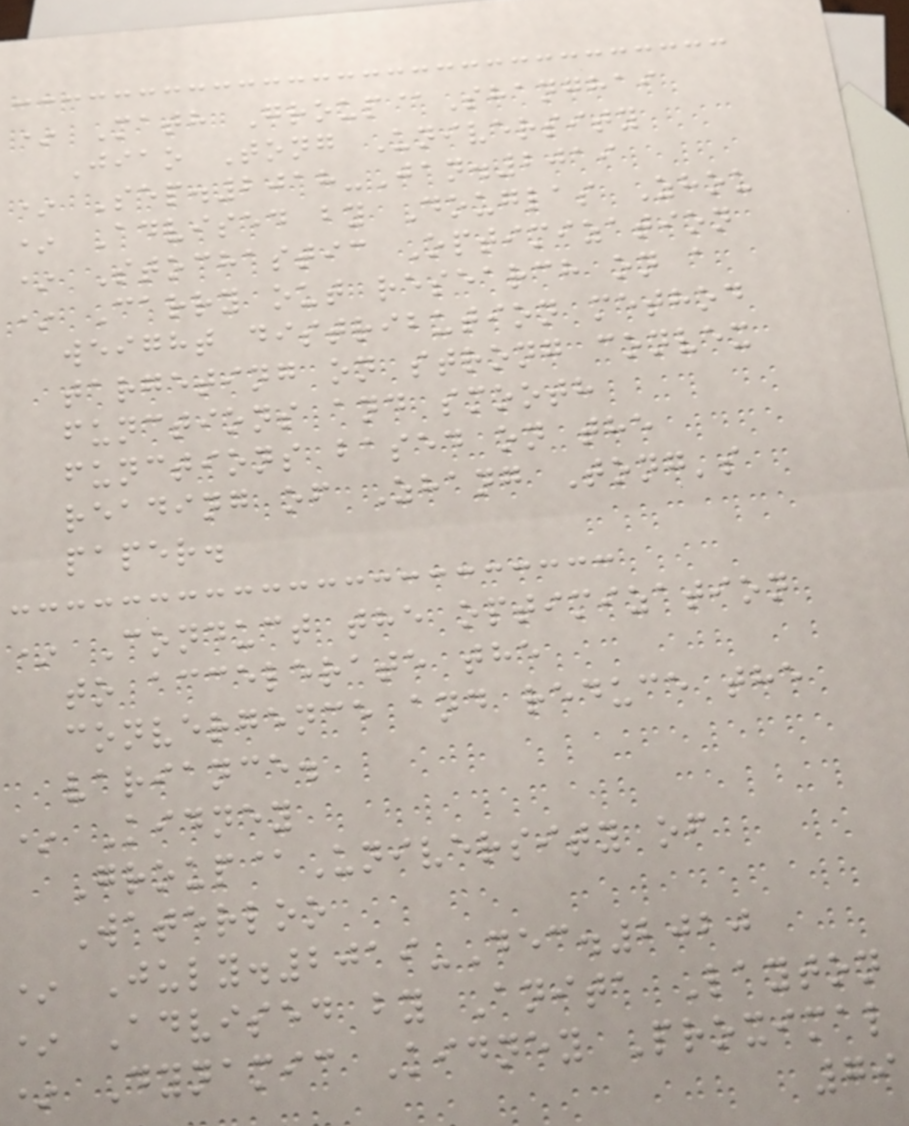* Math Group@Shanghai
Jiao Tong University
* Sep.2018-Jan.2019
* Advised by Douglas Zhou
* Stochastic Optimization
* Carry out research on a
weight distribution method
targeting on strong convex
functions and smooth
functions based on the
reading of Zhang Tong's
paper.
* Conduct the optimization
to accelerate the
convergence and reduce the
variance.
* Kidney
Group@University of
Waterloo
* July.2019-Dec.2020
* Advised by Anita Layton
* Dynamic Kidney Proximal
79
